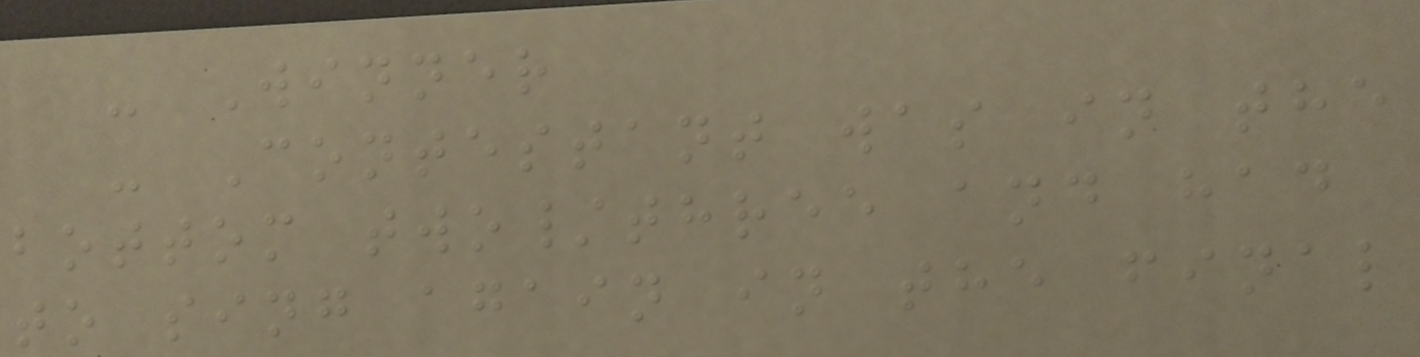- Winner
- Contestant was in the
bottom two/three and had
to sing again in the final
